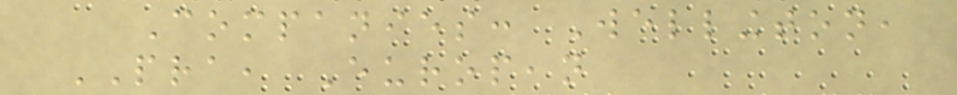Companies: Wellington,
PRA, European
